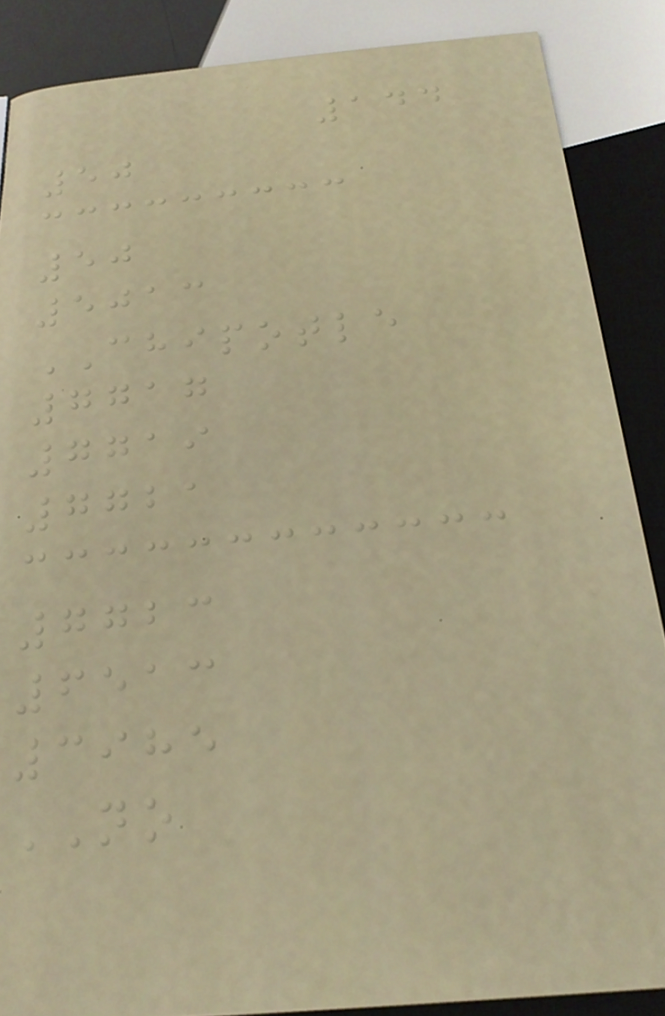144
50
50
5013
CHIPOTLE
7717
7719
7721
7723
6513
3985
NO
